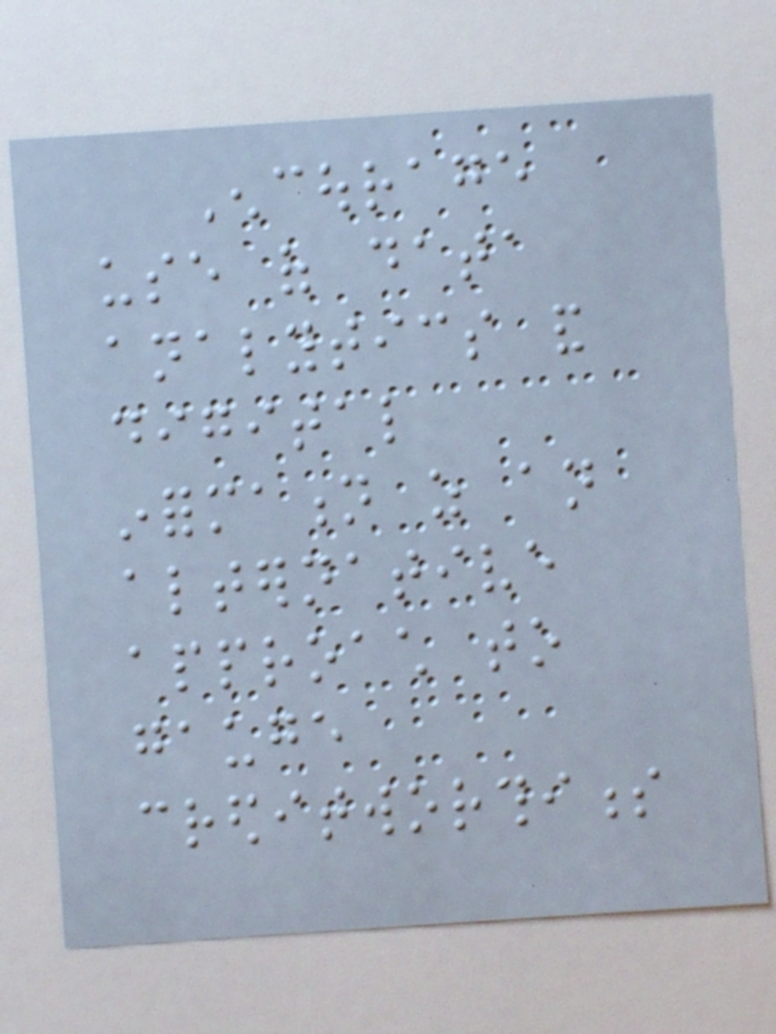Encourage
use of data
analytics and
digital
information as an
alternative
approach to
gauge
creditworthiness
